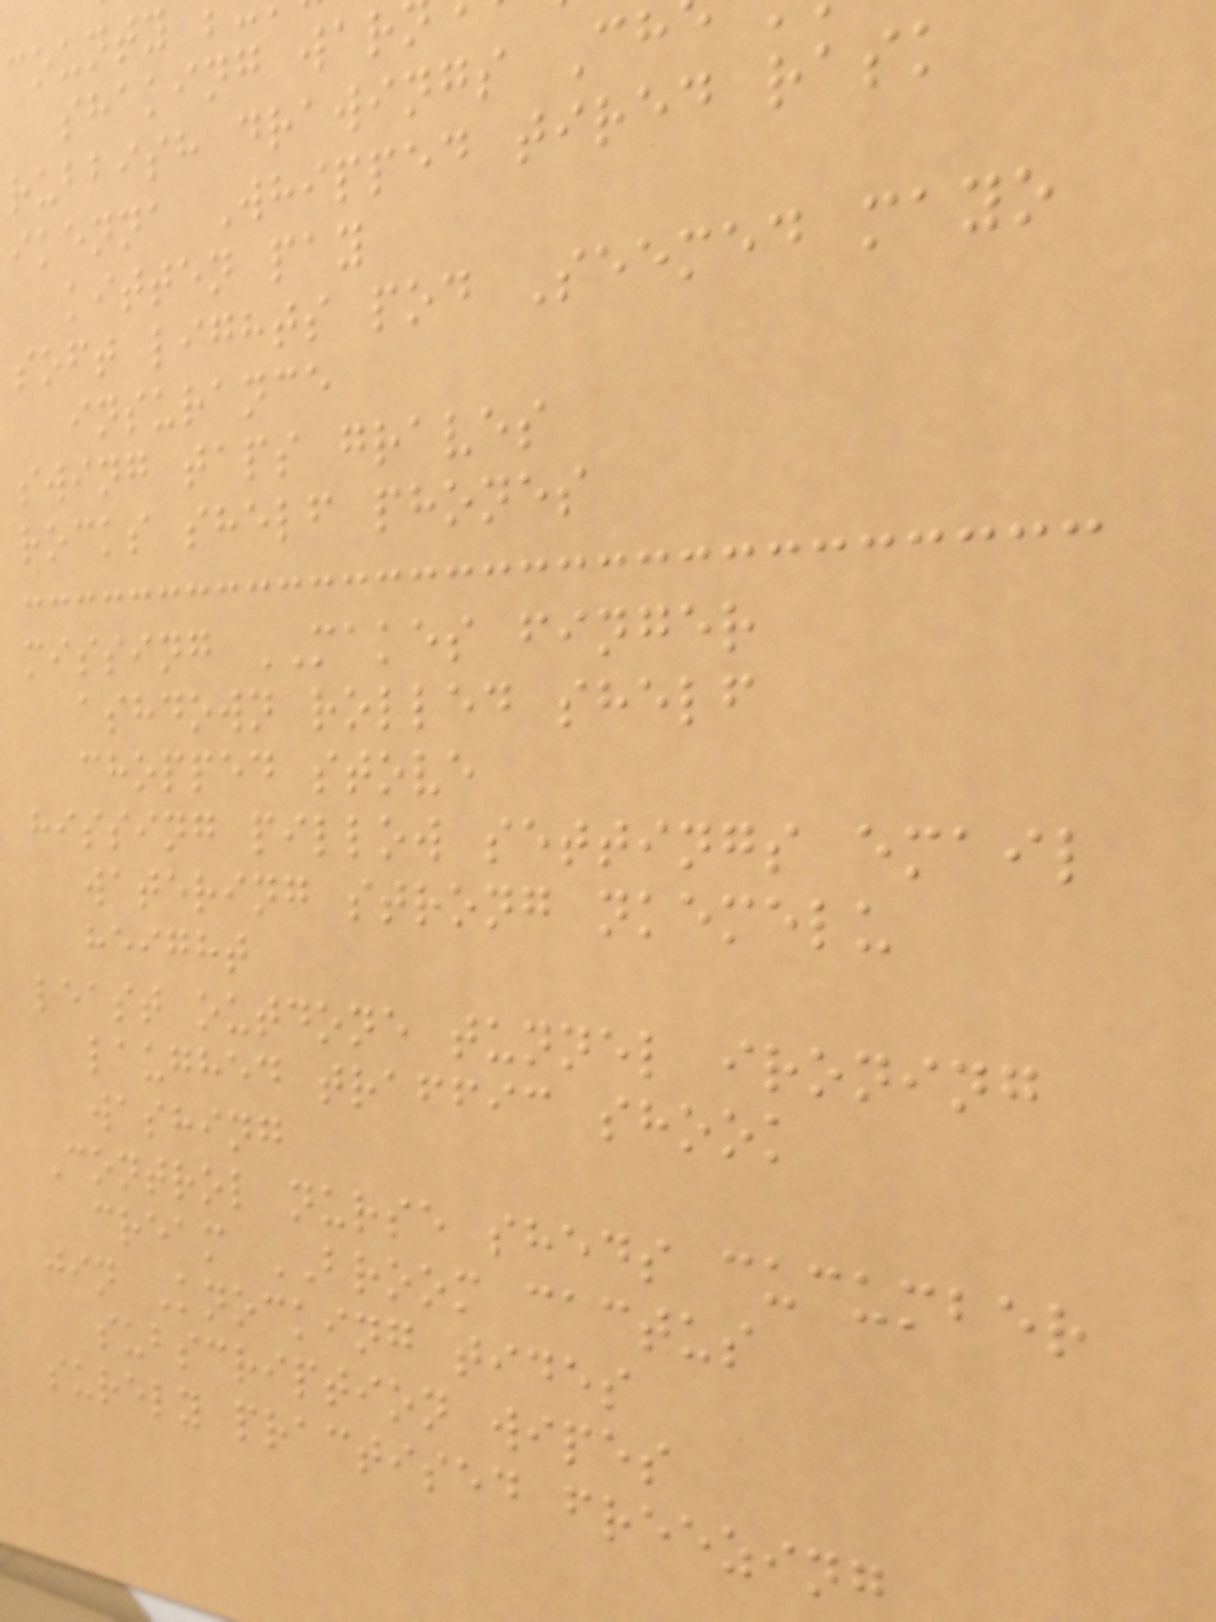shaking war
rubbish drawings Ch
ikenna Whipped tired rask
kitten pay
soft lights pod Seemed mayo
insurance
swing taps graves
rocks shelf phones
missing MAKES finger
ashdown rolled shelf
chopped stove
hissing pillow settings email
watering strong nkemelu
height
least outdone tunnel ironing
laughed traffic shook
washing
Control nurse sheds cucumber
cream BROOM cactus
jin Knocking tides
subscription wipes
surely practised freezing
